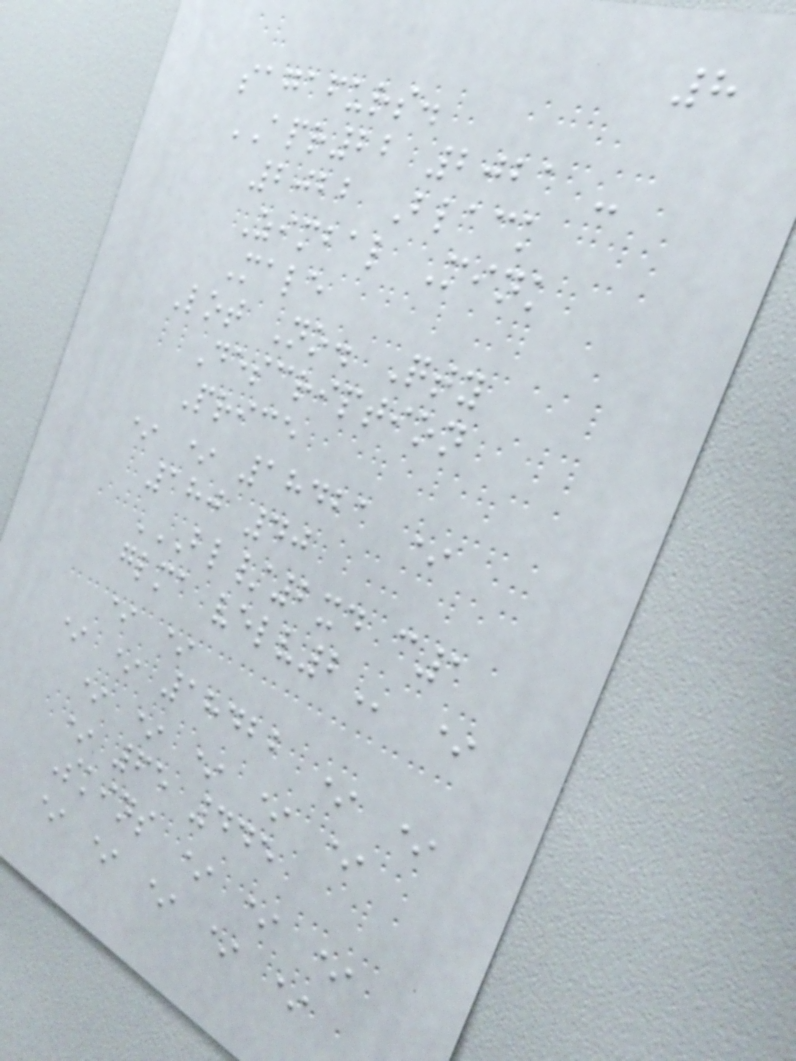8
sagafurs.
APR22 2021 -
2022 Black
Zimbal Mink
Male
Lot No. Qty
Description
Price
* * 18421 *
180 40
BL/2XD C1
GLMA VELV2 *
* *
* * 18422 * *
* * * * *
* 65 445
Skins * * *
* * * * *
